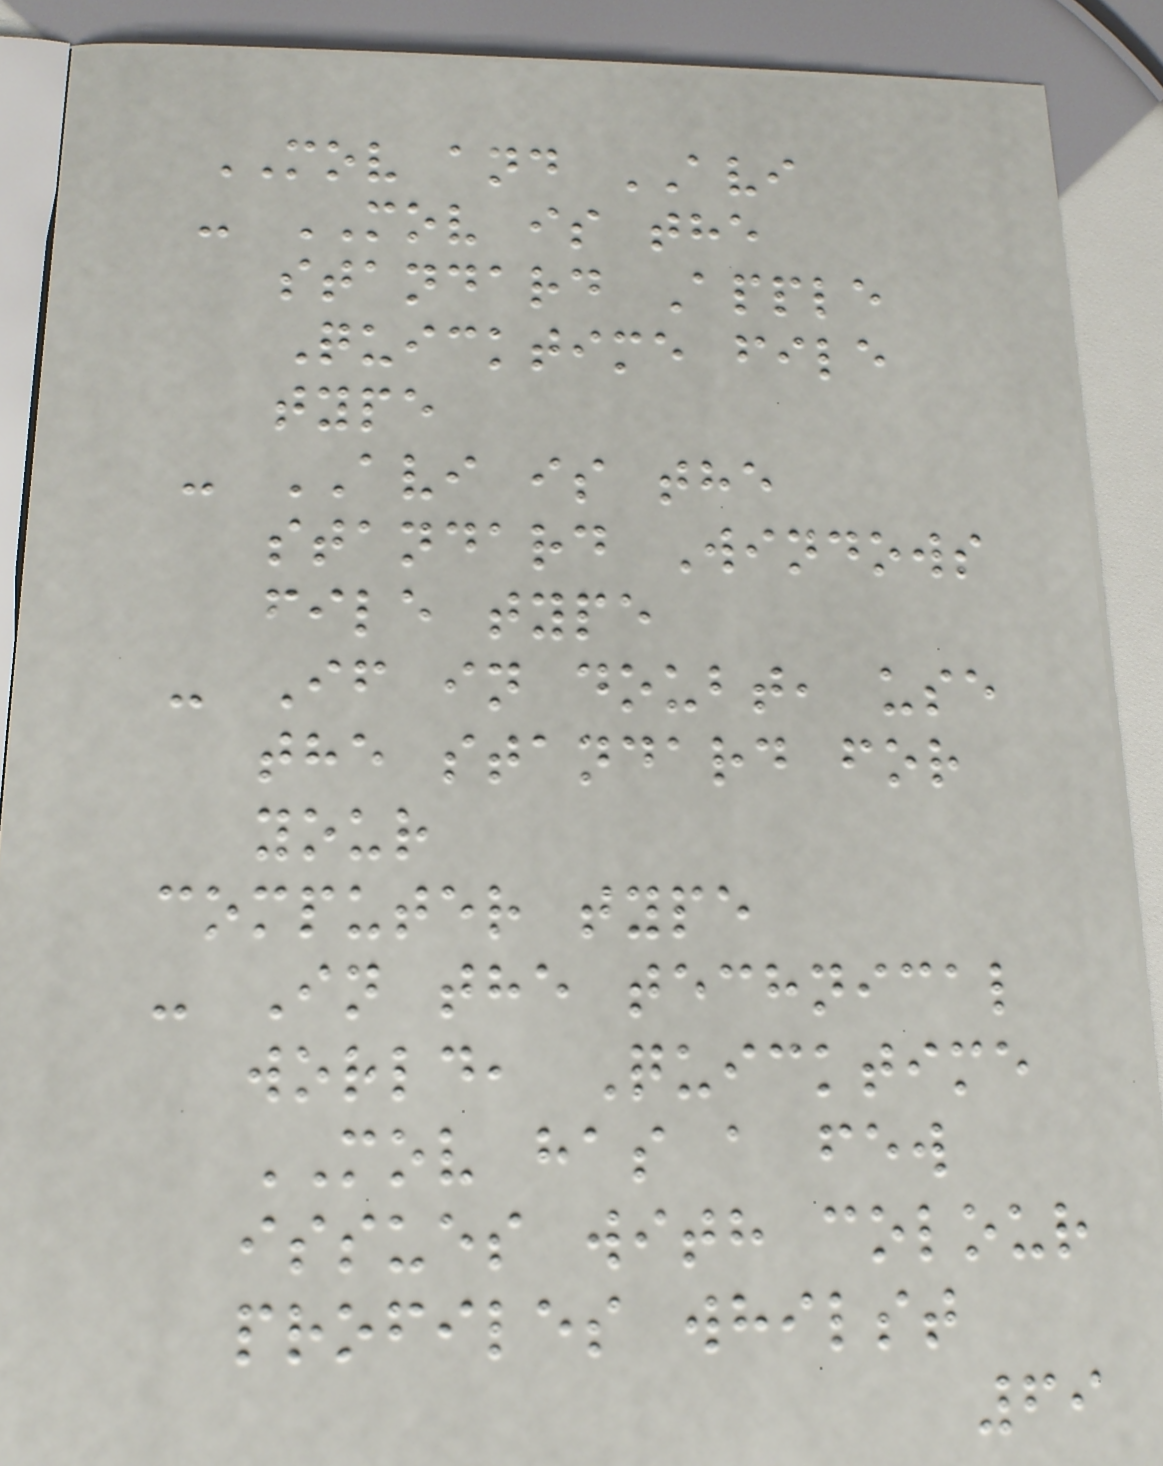MOV and AVI
- MOV is the
standard Apple
Quicktime file
type
- AVI is the
standard Windows
file type
- If in doubt, use
the standard for
your
computer type
- In the technical
world, Quicktime
MOV has a few
issues with colour
profiles whilst
69
